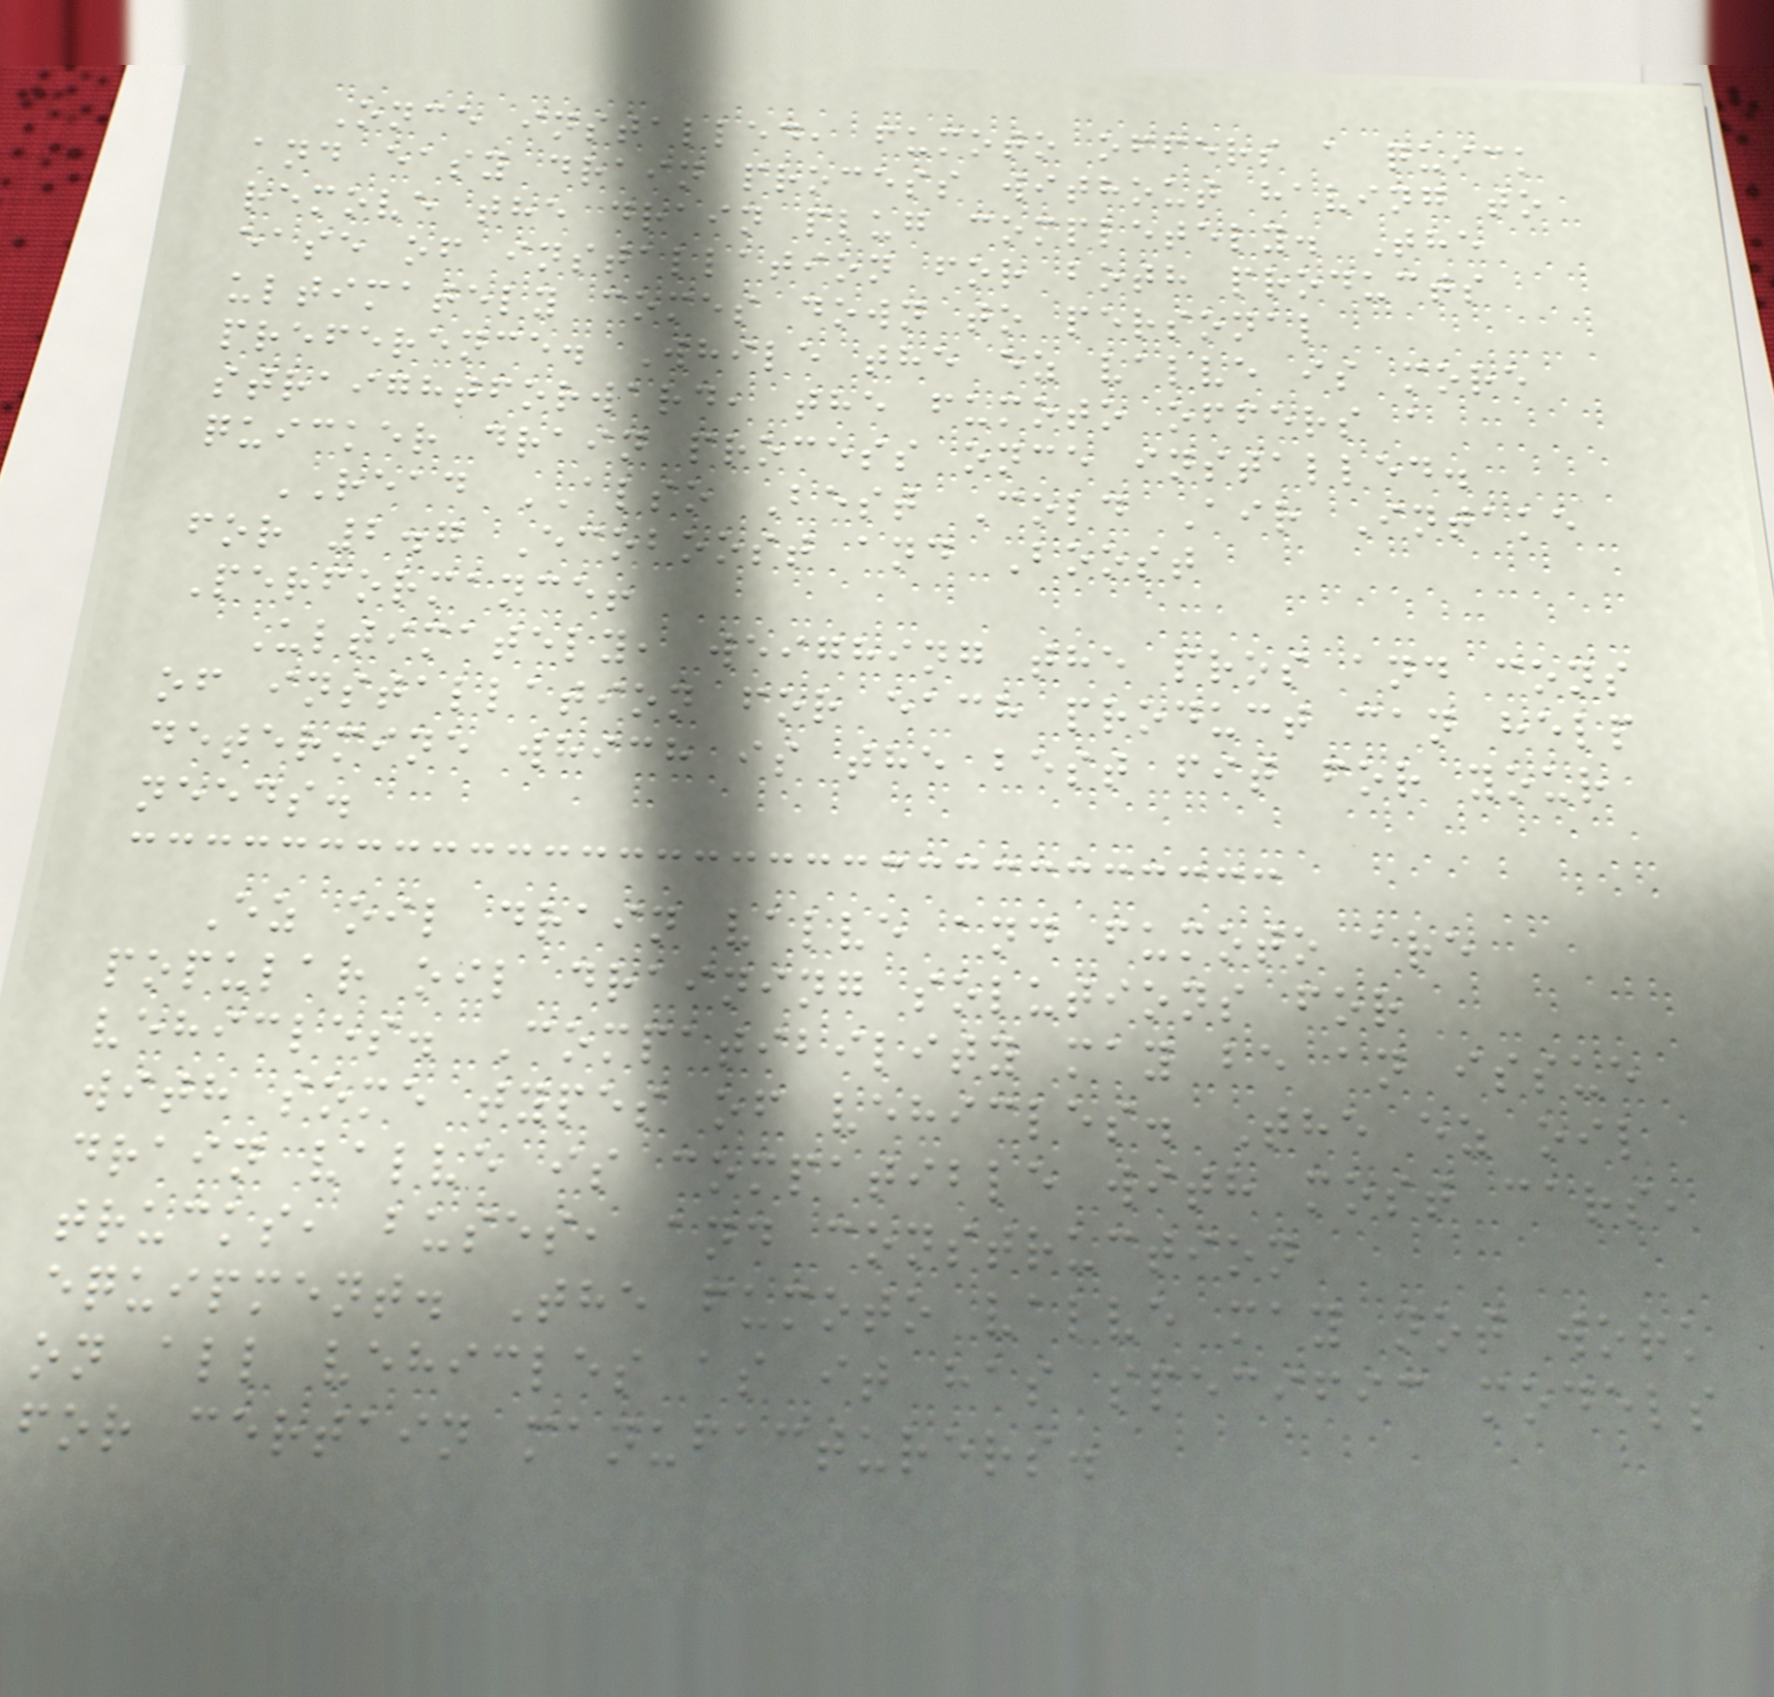Once installed, fumoto offers a quick
and easy drain process without having to
remove the drain plug completely. The
ease of installation for both products
ultimately comes down to personal
preference. While the ez valve is more
straightforward, the fumoto offers a
quicker drain process once installed.
READ ALSO Best Cold Air Intake
for 2.7 Ecoboost and Boost
Performance!
Ultimately, weighing the pros and cons
of installation for each product can help
determine which is the best fit for your
needs.
Ez oil drain valve and fumoto are
popular oil draining solutions for
vehicles. Compatibility may be an issue
with some types of vehicles. The ez oil
drain valve is compatible with most cars,
trucks, buses, and construction
equipment. The fumoto valve may not work
on all vehicles as it has specific models
for certain manufacturers.
